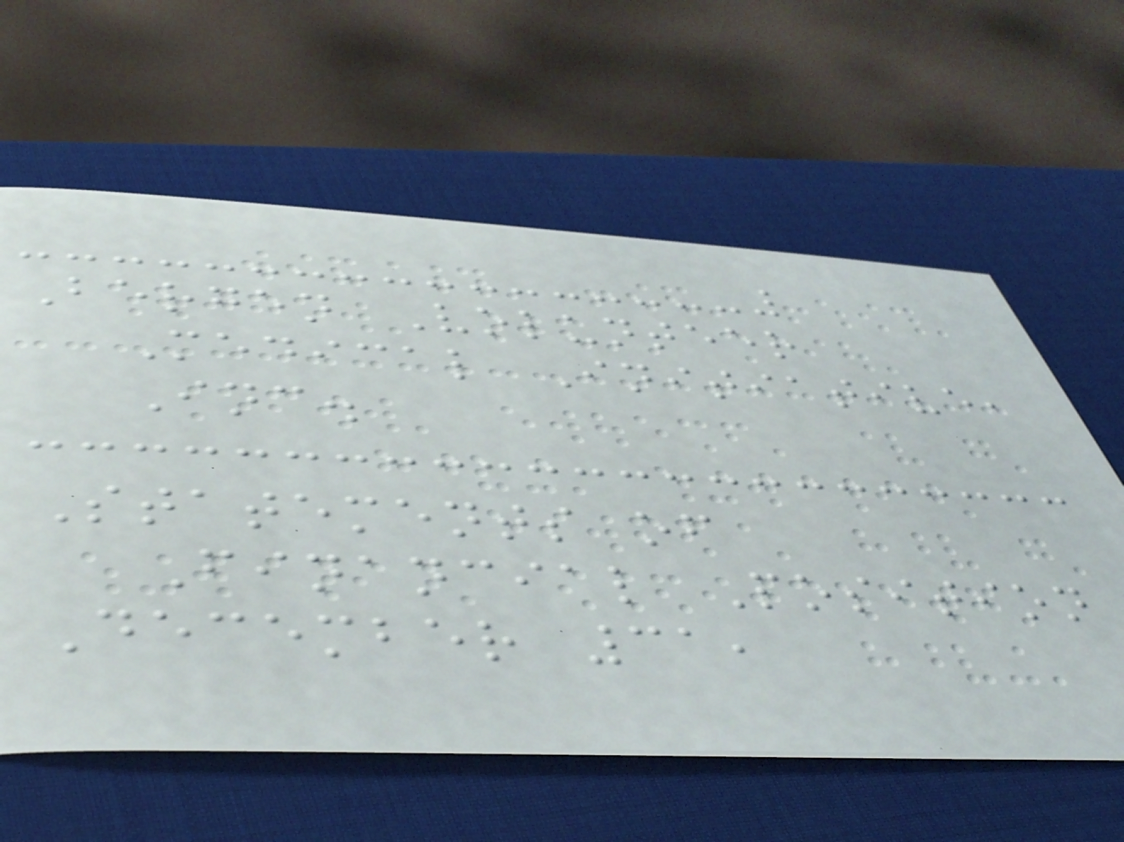Bergen Volunteer
Medical Initiative,
Inc.
Statements of
Financial Position
December 31,
